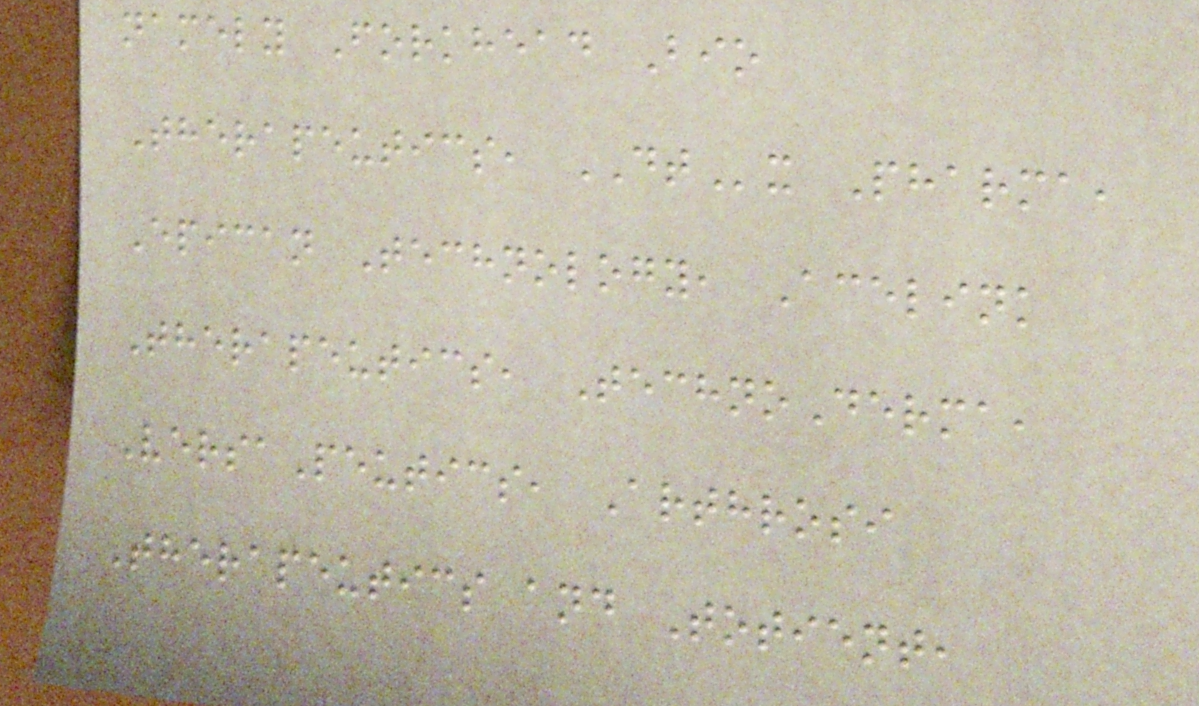namely Forkhead Bio
Therapeutics, DTx Pharma,
Epican Technology, Acelink
Therapeutics, TechnoDerma,
VersaPeutics, Arthrosi
Therapeutics and Totient,
